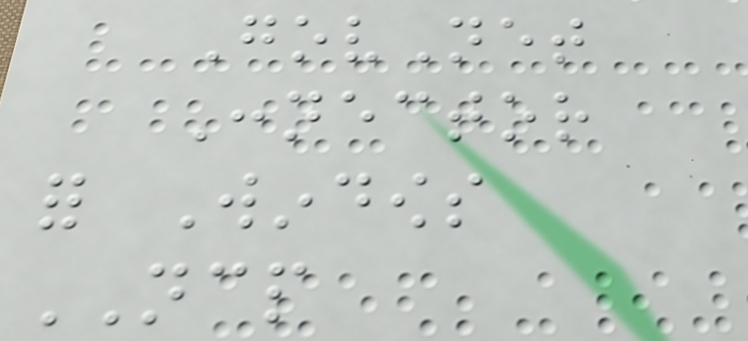GovNet
Connector
for Windows
NCP
